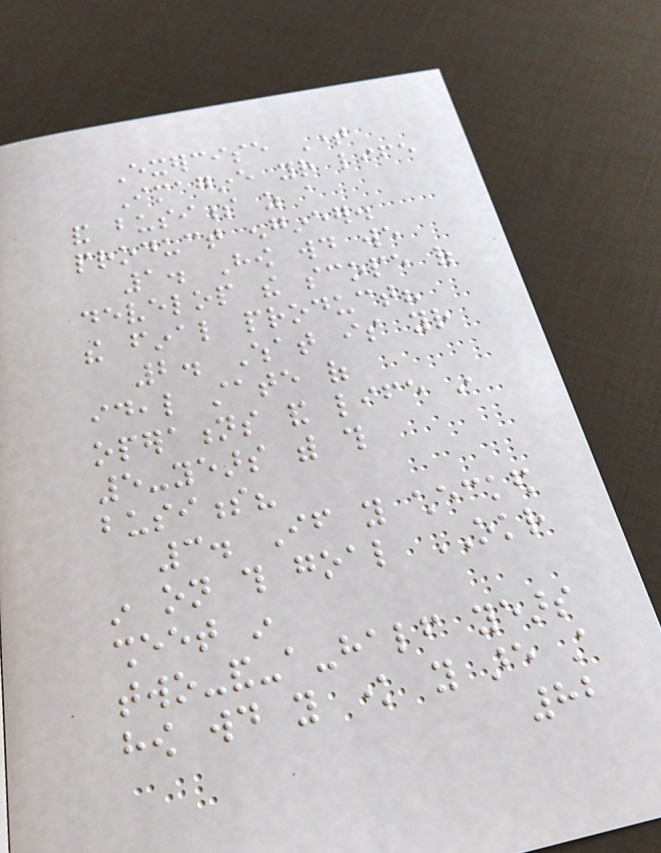Exercise Time
Imagine your life
and business as a
product engineer.
1. How would we
develop the scope of
the final product?
2. What is your
ideal state of
operations and life in
5-years with this
business?
3. If you checked
in on this goal OKR
sheet in
two-and-a-half years
how would you know you are still
82
